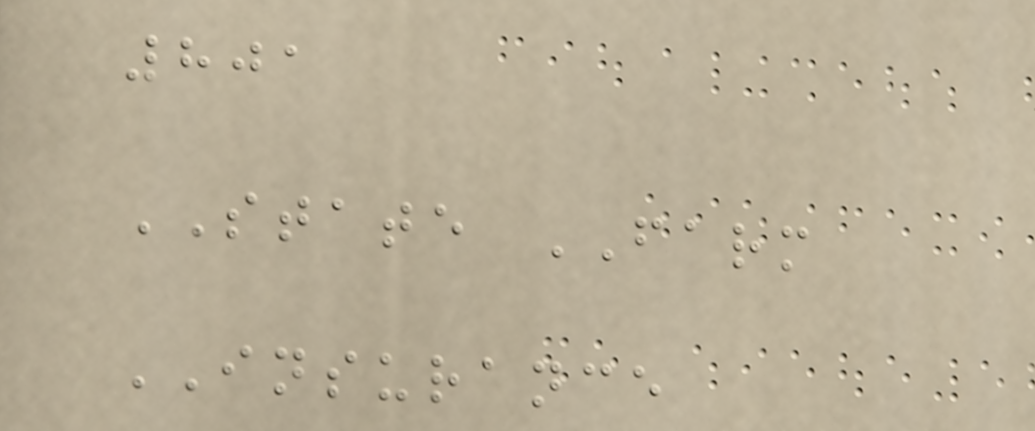801
STATE FARM
INSURANCE
